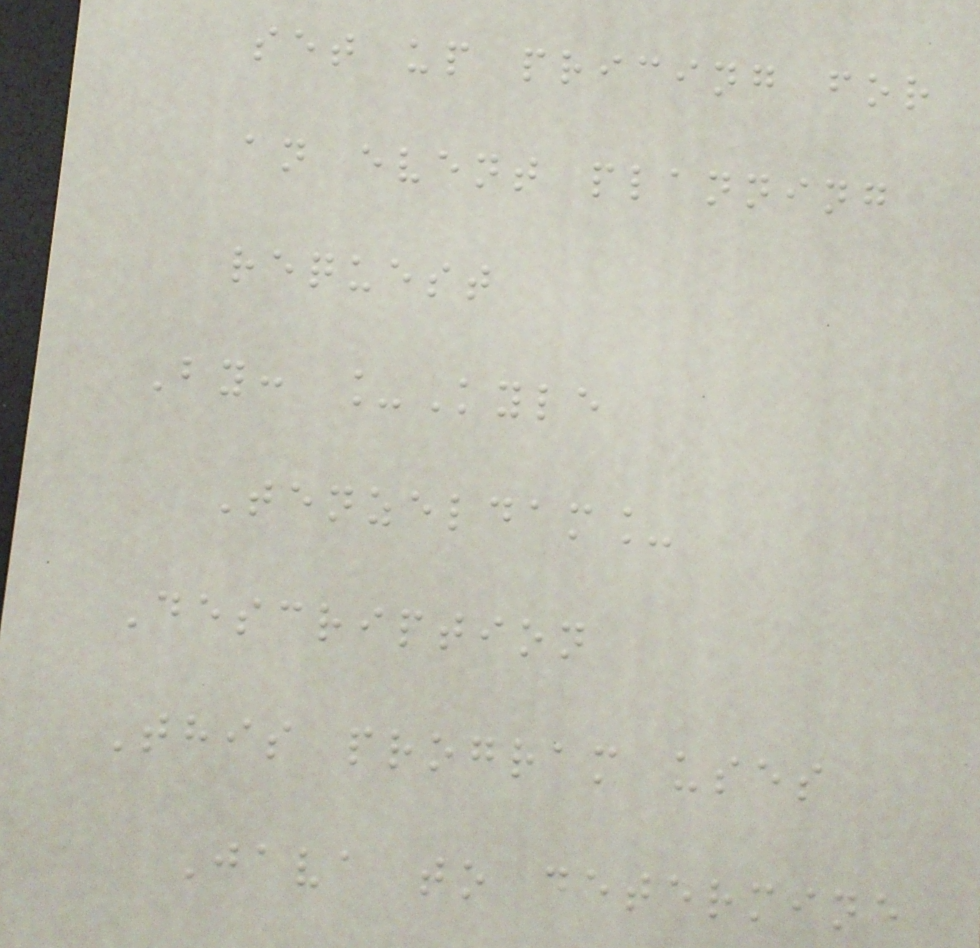set up pricing for
an event planning
request
By: _Kyle
Tenzeldam_
Description
This program uses
Java to determine
